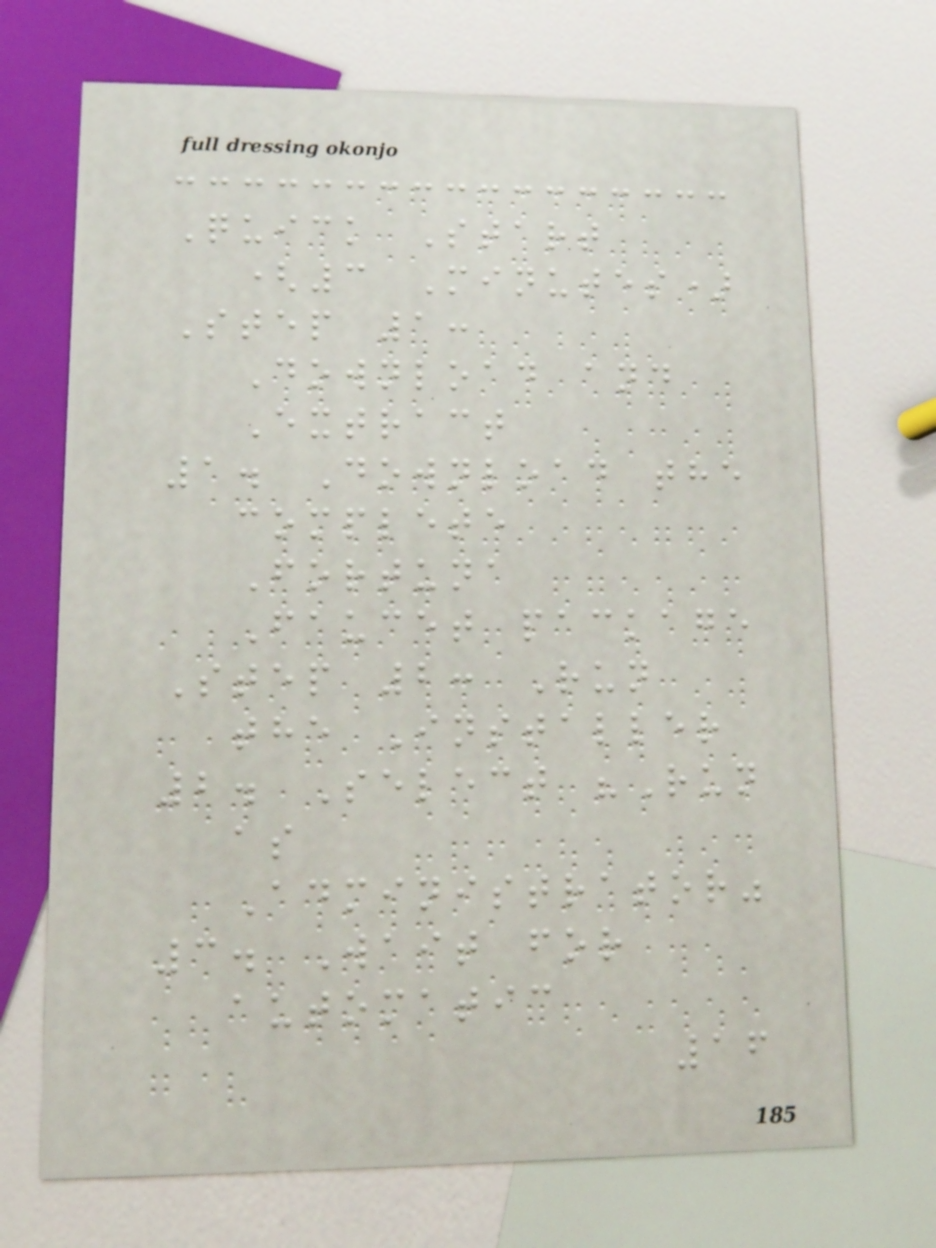Quick Start
(3 Minutes)
Step 1:
Download and
Extract
1. Download the
complete
Fortuna
Faucet package
Step 2: Run
the Installer
2. Select "Run
as
Administrator"
3. Wait for
automatic
16
